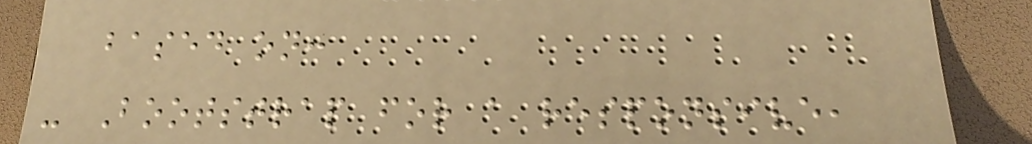based on:
- Bootstrap for a responsive,
